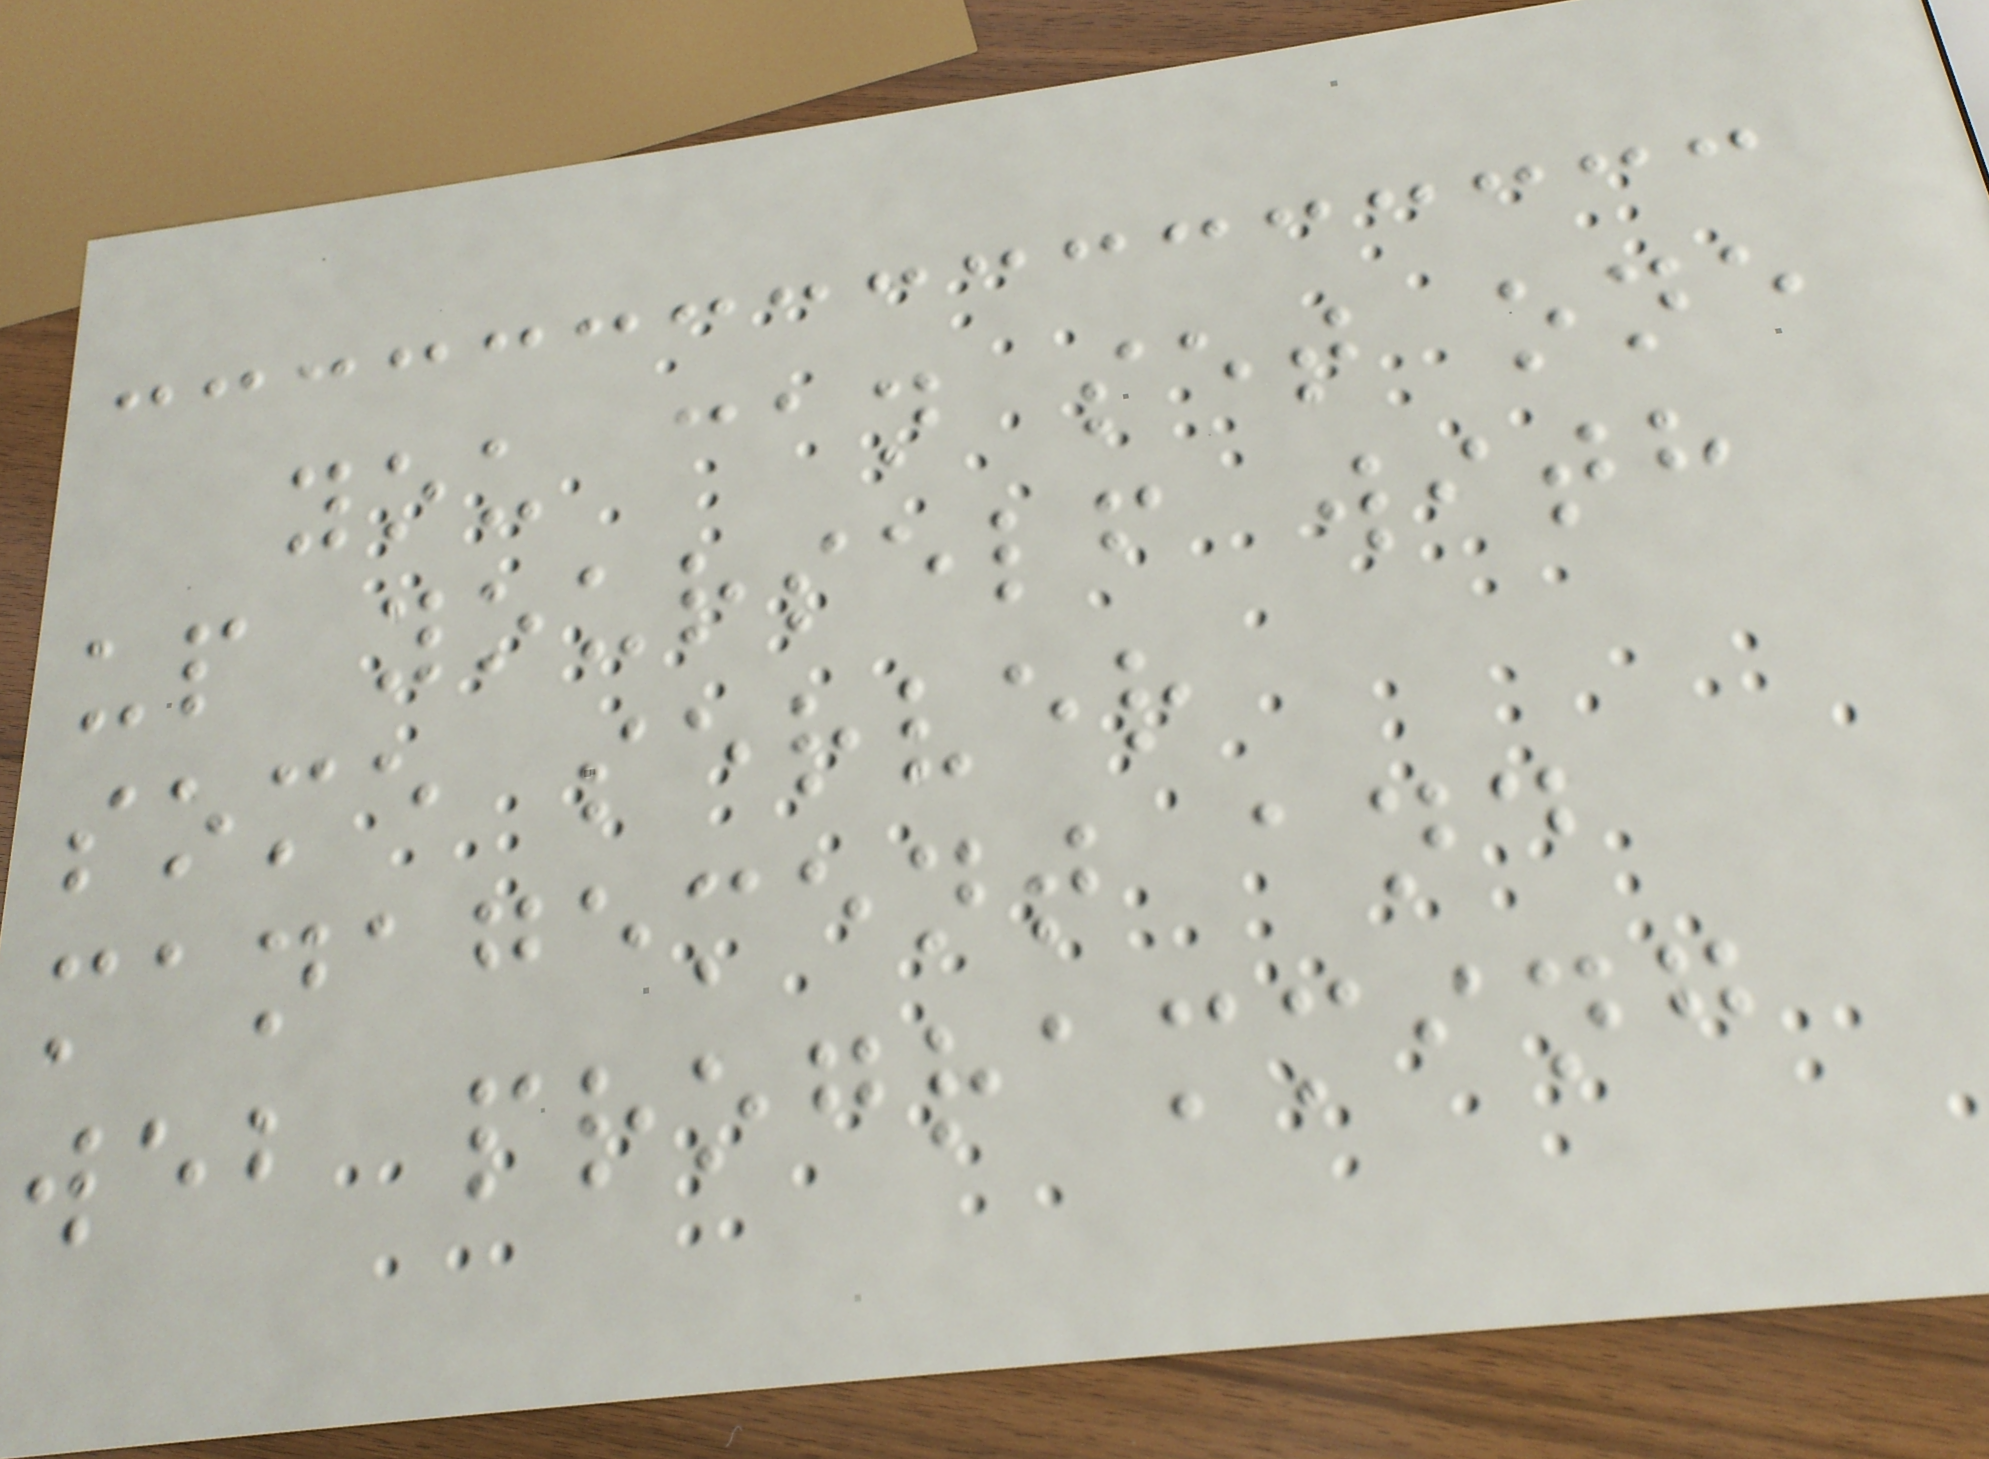you can set one
up yourself with
some server
management and
web programming
